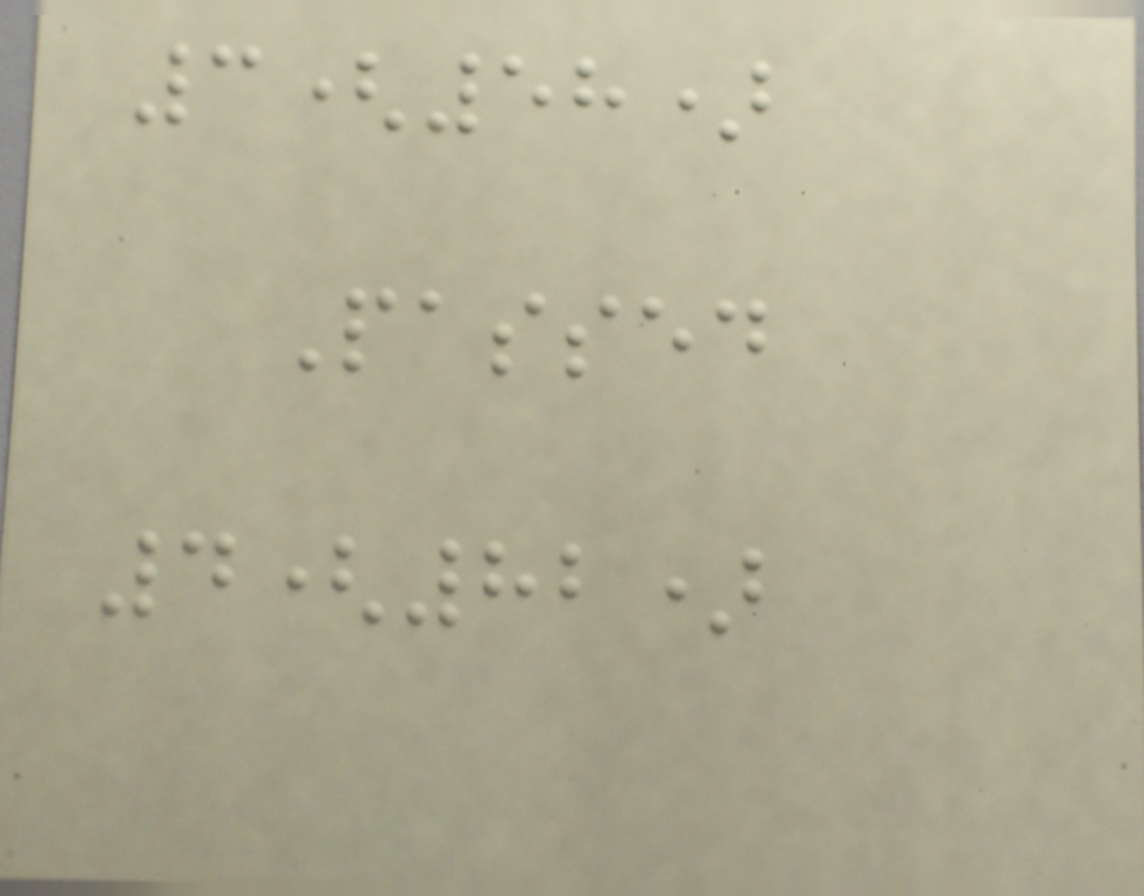3(58)
Passed
4(82)
